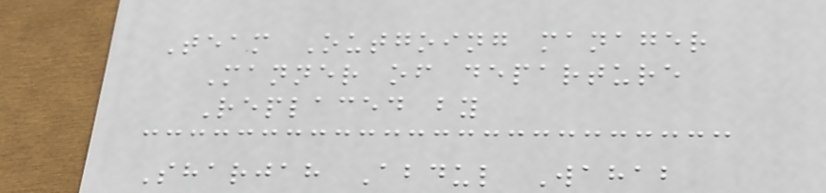Team Outgoing manager
Manner of departure
Replaced by
Sharjah Abdul Wahab
